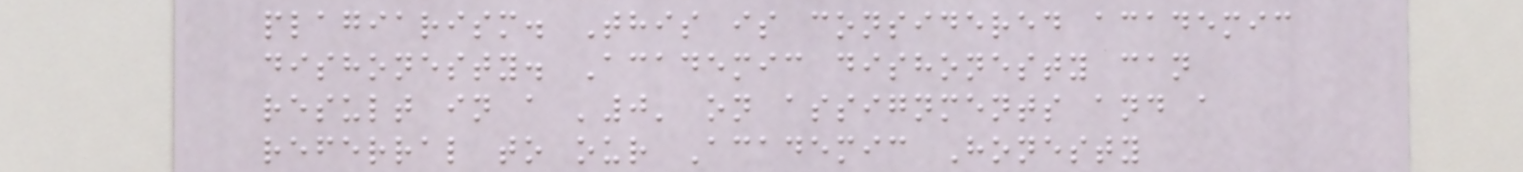plagiarism. This is considered academic
dishonesty. Academic dishonesty can
result in a '0' on assignments and a
referral to our Academic Honesty
